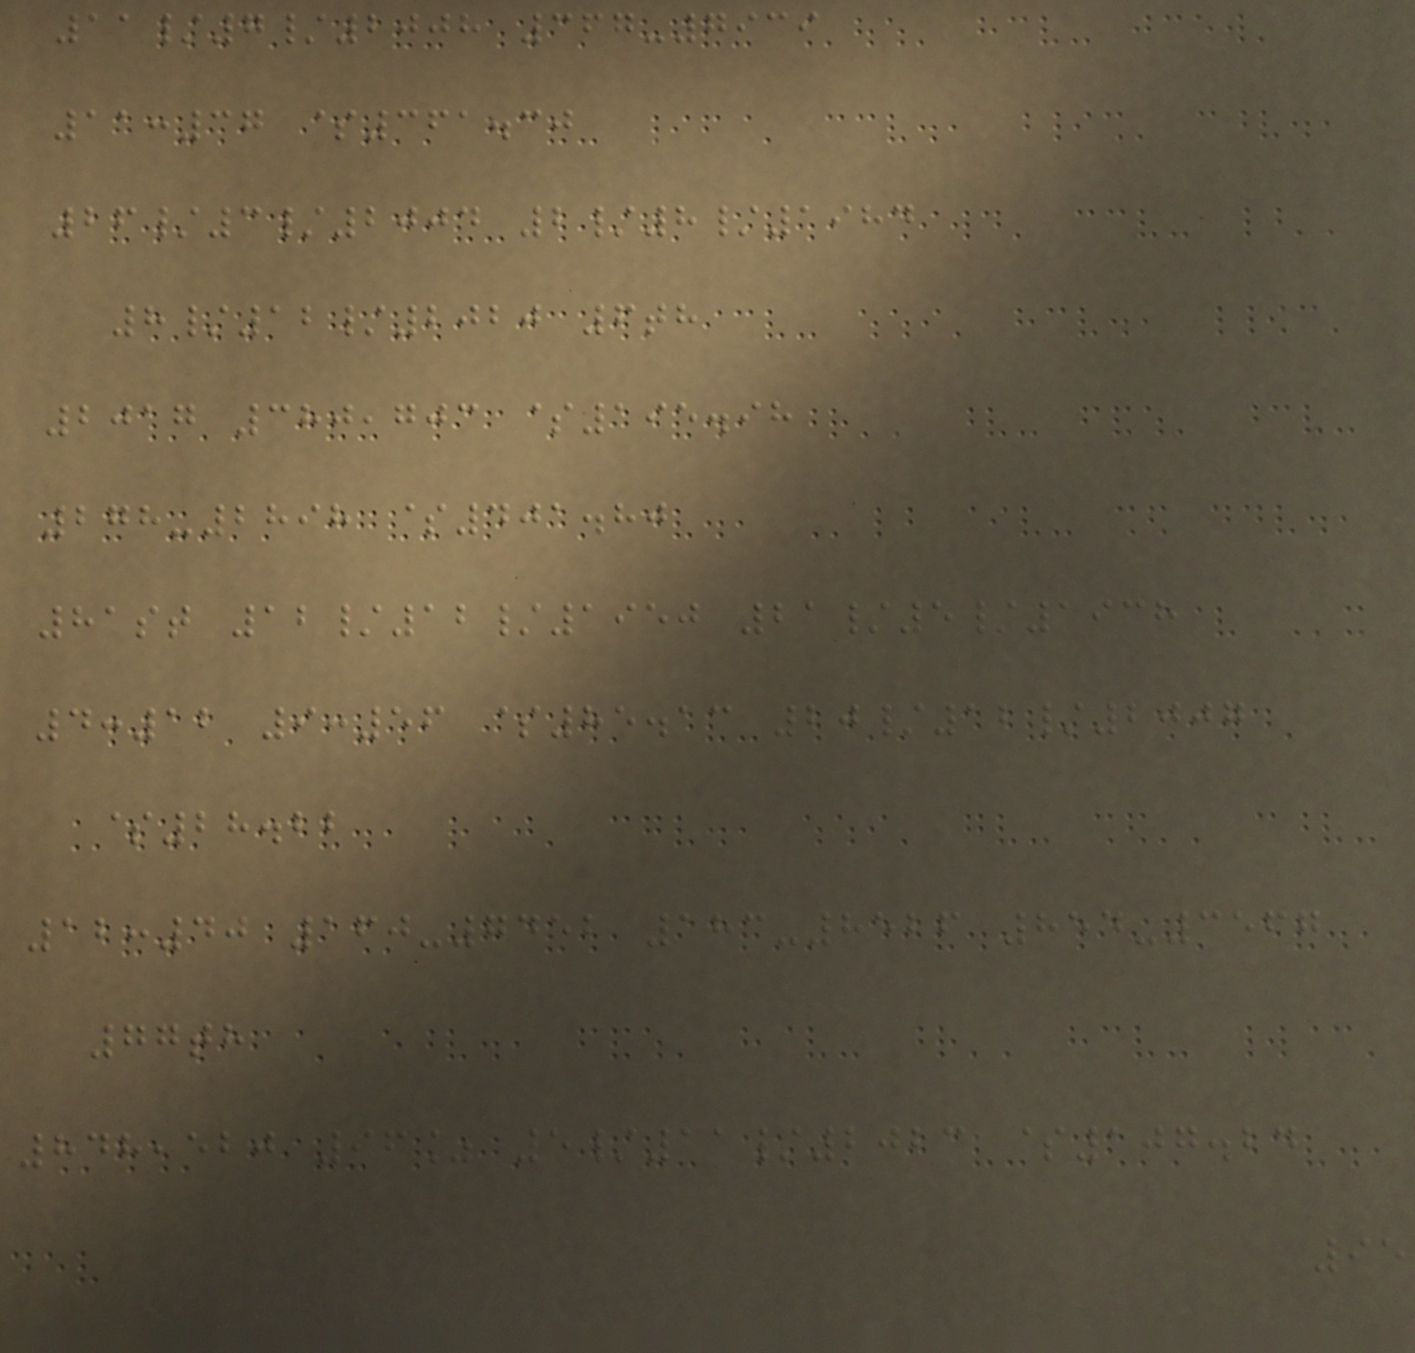11/7/2008 367-7939
11:37 $361.30
26/3/2004 2/8/1984
8/12/2020 6th
2017 380,703 $195.98
278-2898 $401.80
81st 12/12/1950 21/5/1938
4:12 9:56 $85.13 20/12/2007
$28.22
12:40 160-7452 183-8526 854-3567
77th
848,520 96% 5/11/2023 $107.24
95
